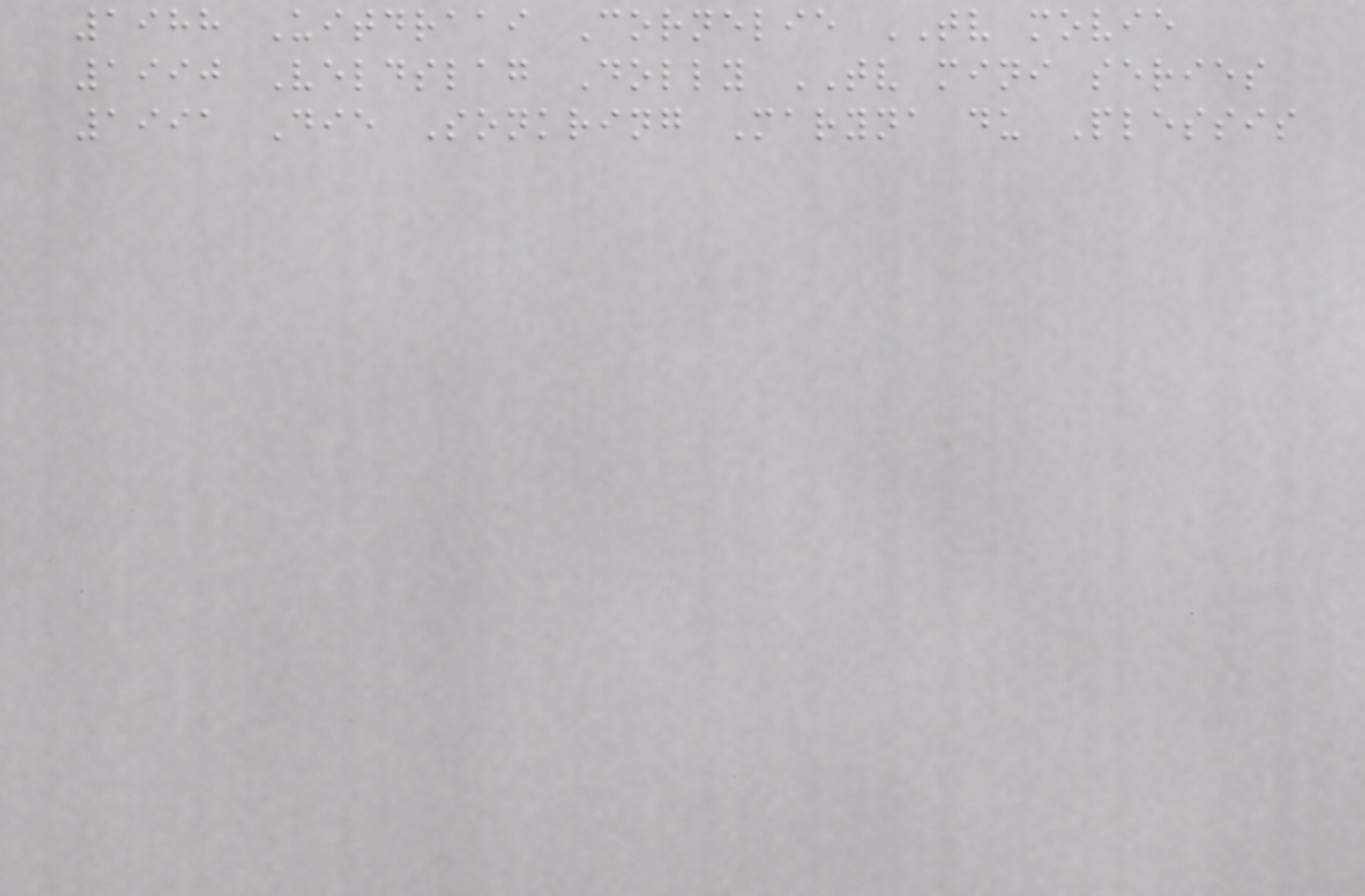1988 Uitdraai Cornelie TV movie
1990 Veldslag Dolly TV mini series
1991 Die Sonkring Maryna du Plessis
